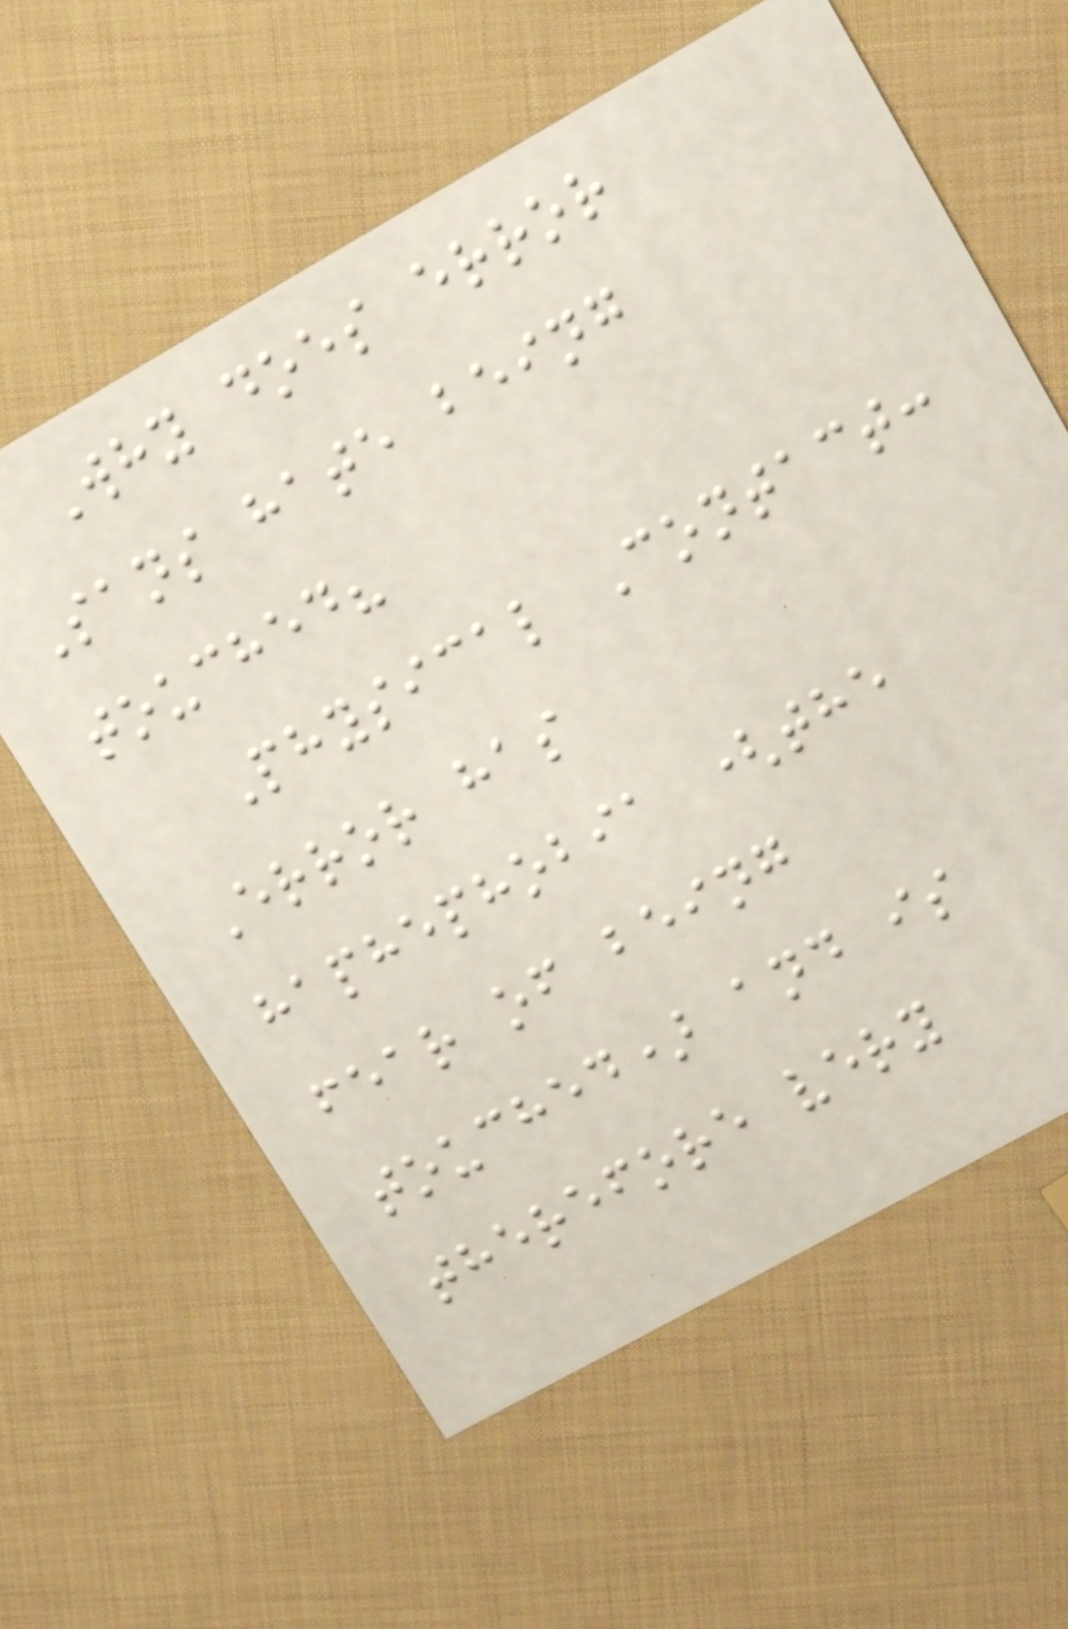Why does error
Sans hate being
touched?
Physical Contact:
Error has
haphephobia (the
fear of being
touched) and is
therefore very
